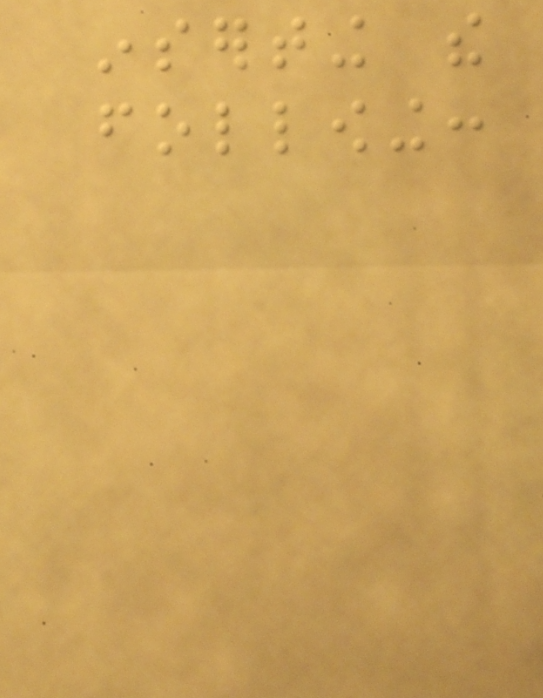inserting the
following:
